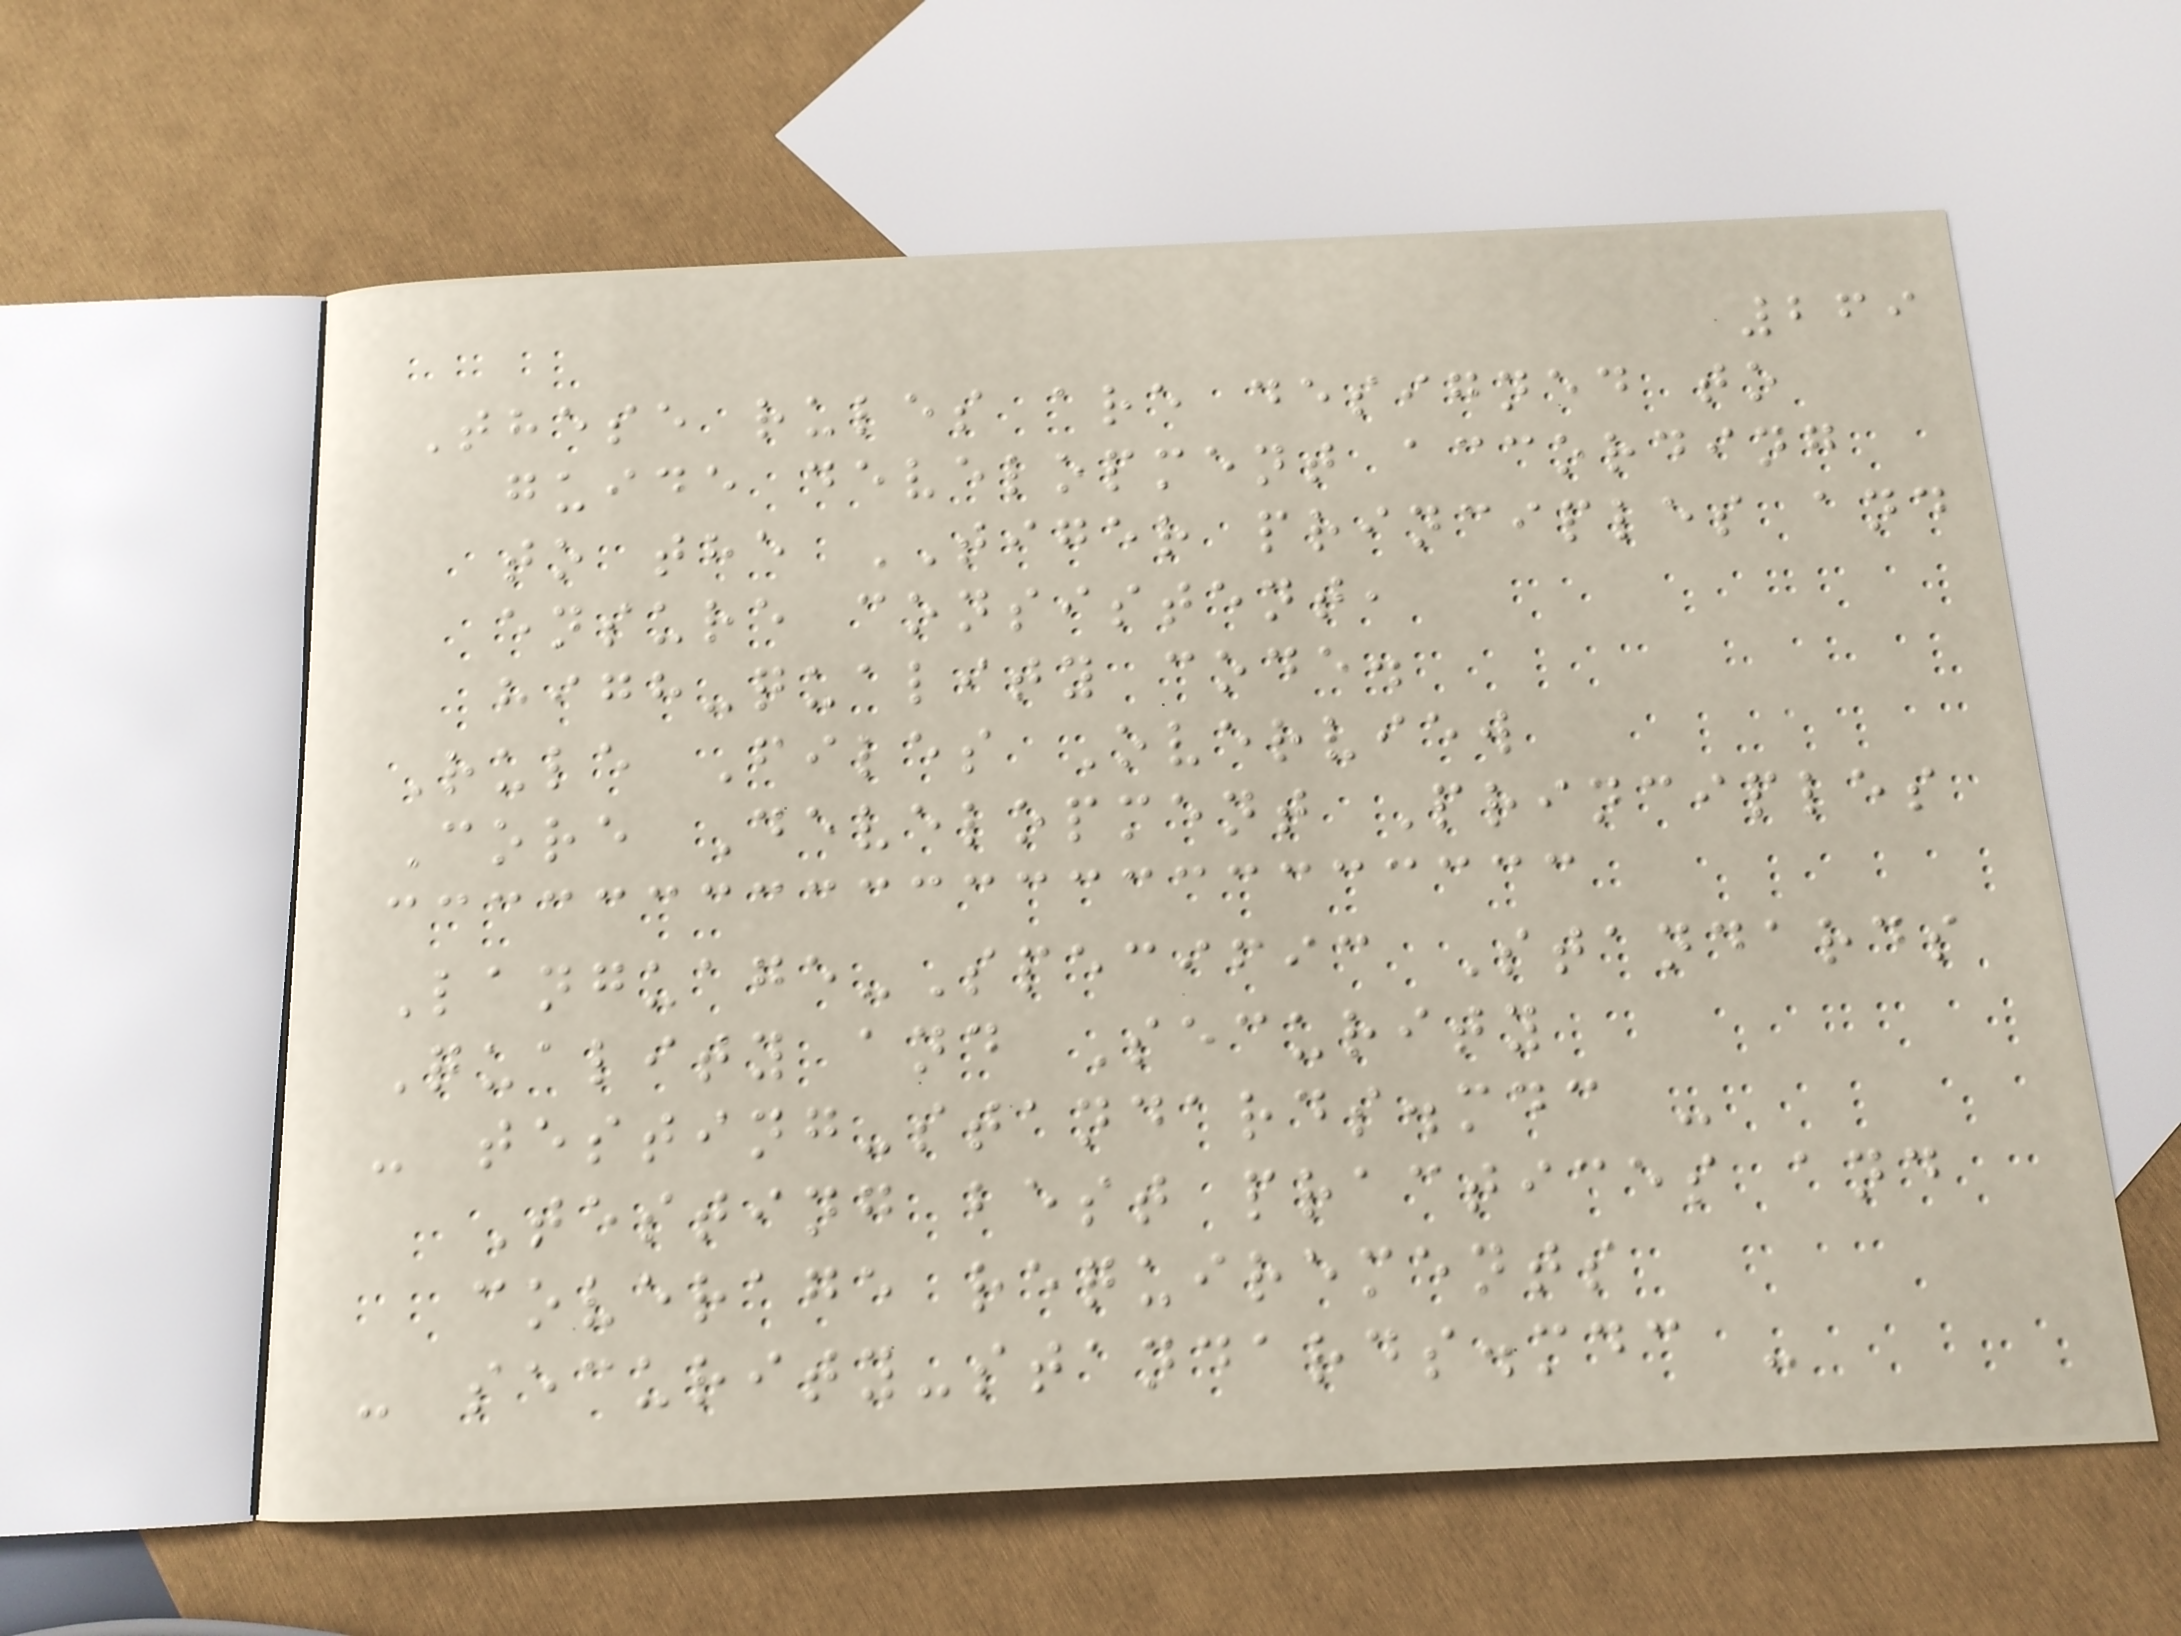269
These rules are designed to
guide development according
to the TIGER principles and
ensure consistent,
high-quality code.
Rule Files Overview
Core Development Principles
Language-Specific Standards
Quality and Security
- testing-standards.mdc -
Testing best practices and
coverage requirements
- security-standards.mdc -
